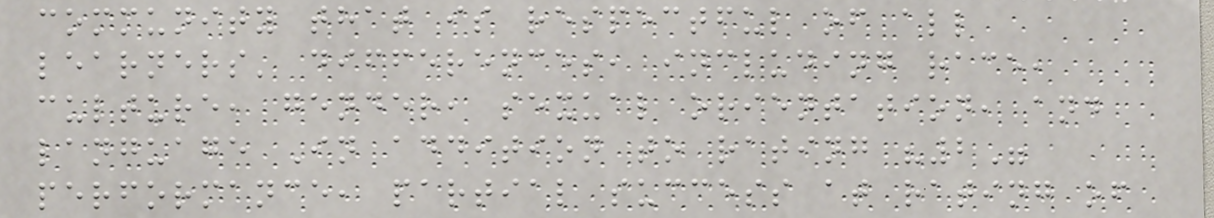community that is respectful of all
learners' differences, including race,
culture, gender, sexual orientation, and
language In addition to rating "2"
performance, partial success at rating of
